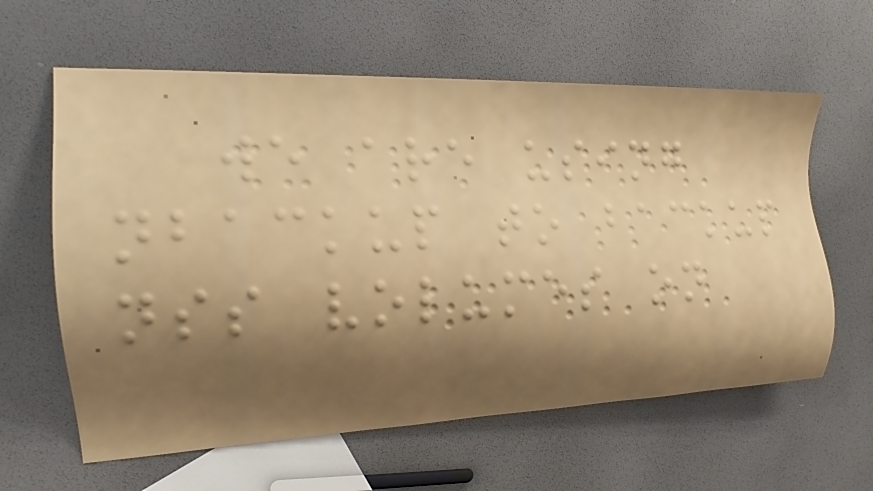we are using
nbackup to backup
nss volumes on
